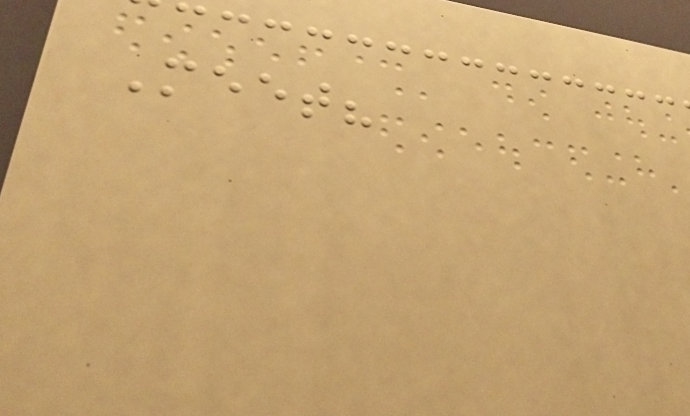Meet?
